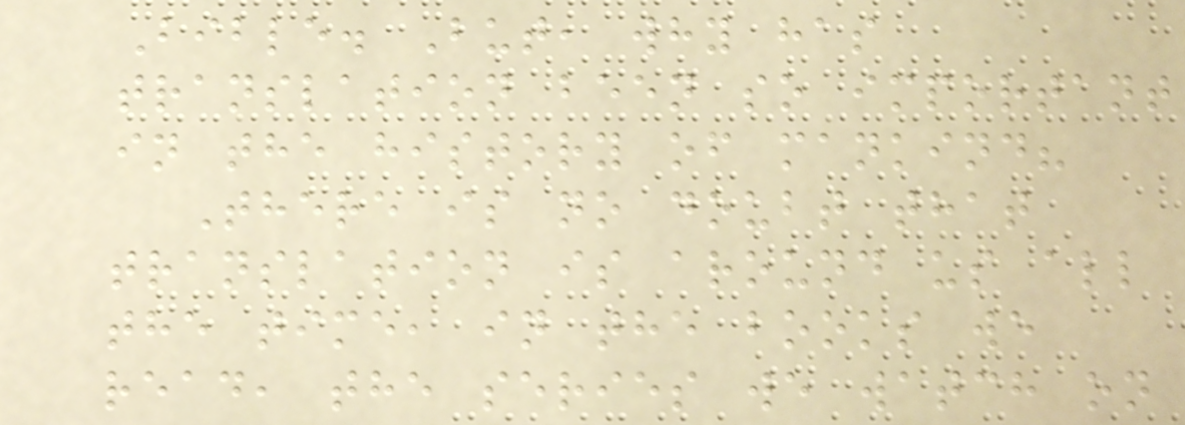Bible. But, why has
translation been so important
in the history of mankind?
There is no doubt that
translation is around us all
the time, in the books we
read, the series we watch on
